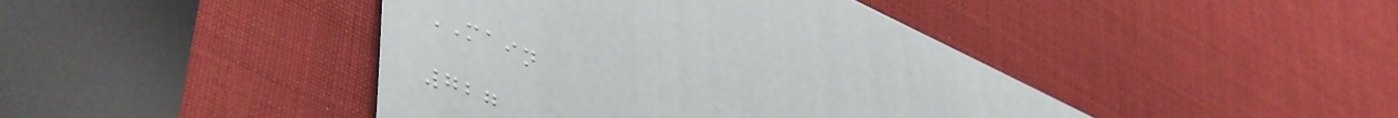MAIN
727
